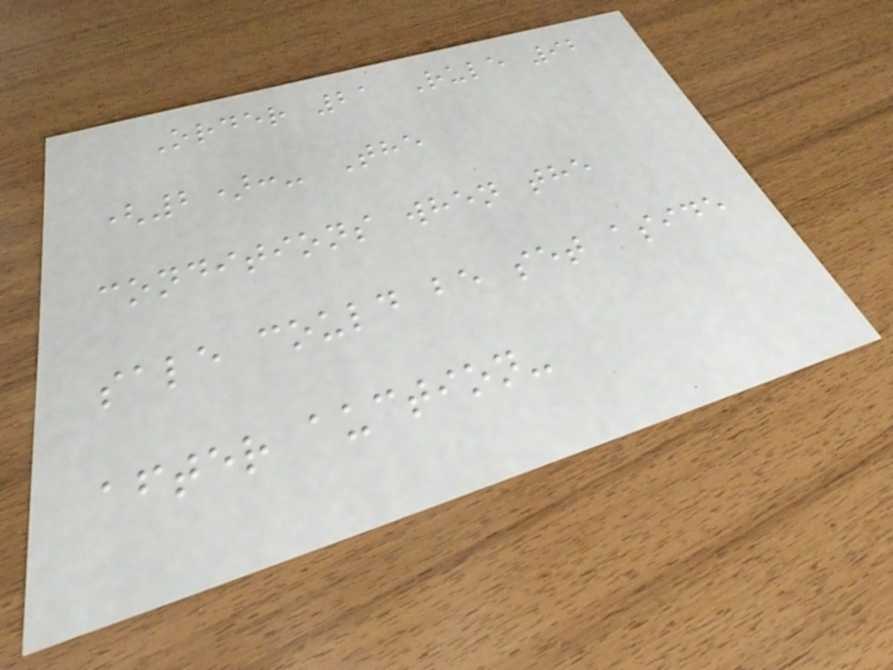Order 21 Rule 92
(2):- The
conditions when the
sale could be set aside
after auction-
